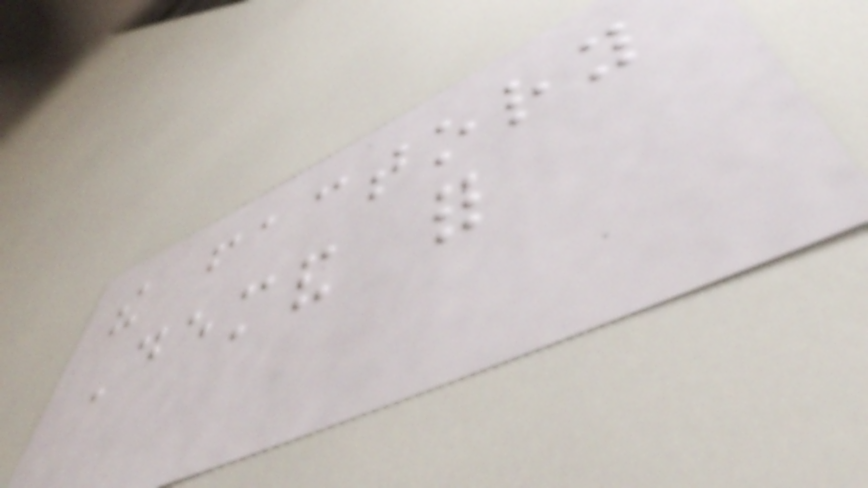the factory
Demand for
